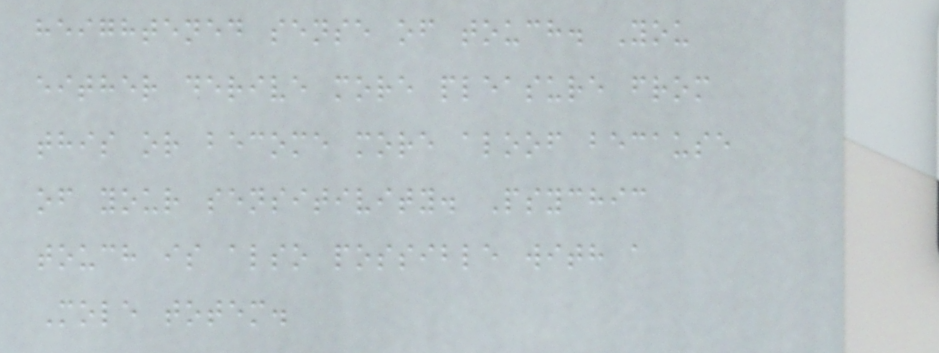heightened sense of touch. You
either derive more pleasure from
this or become more aloof because
of your sensitivity. Psychic
touch is also possible with a
Mole totem.
